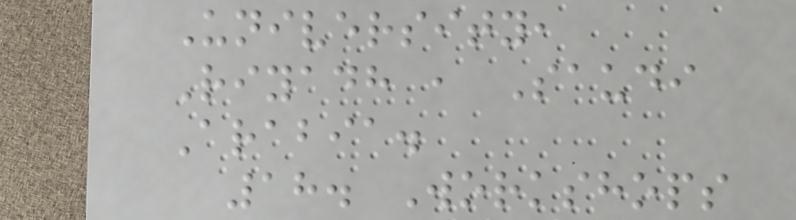University,
Riyadh , Saudi
Arabia.
18. Workshops
